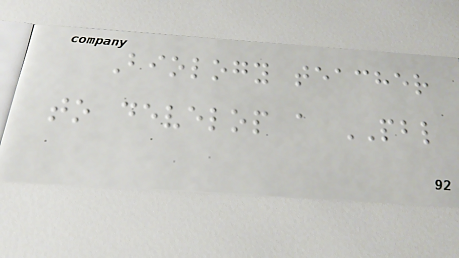Biology teacher
to develop a PBL
